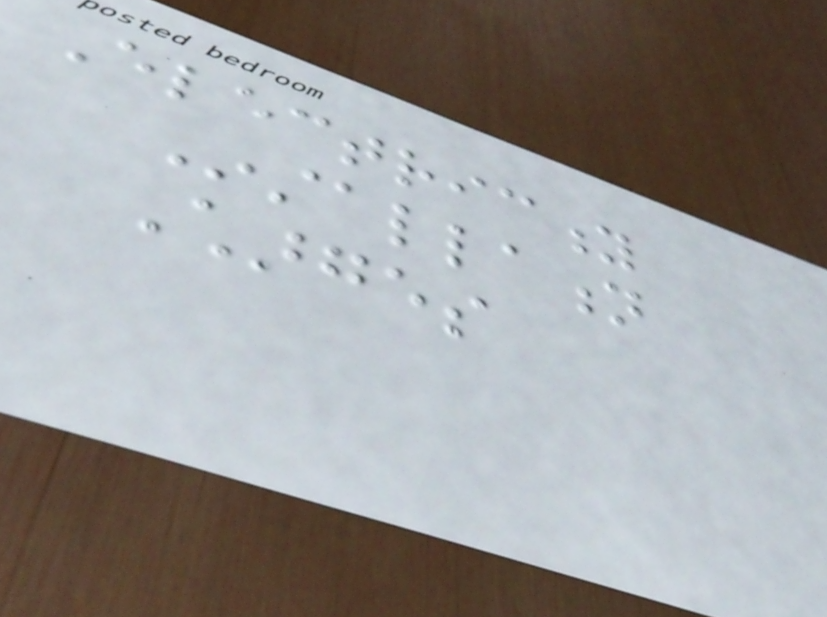Electricity
Installation
Charges
